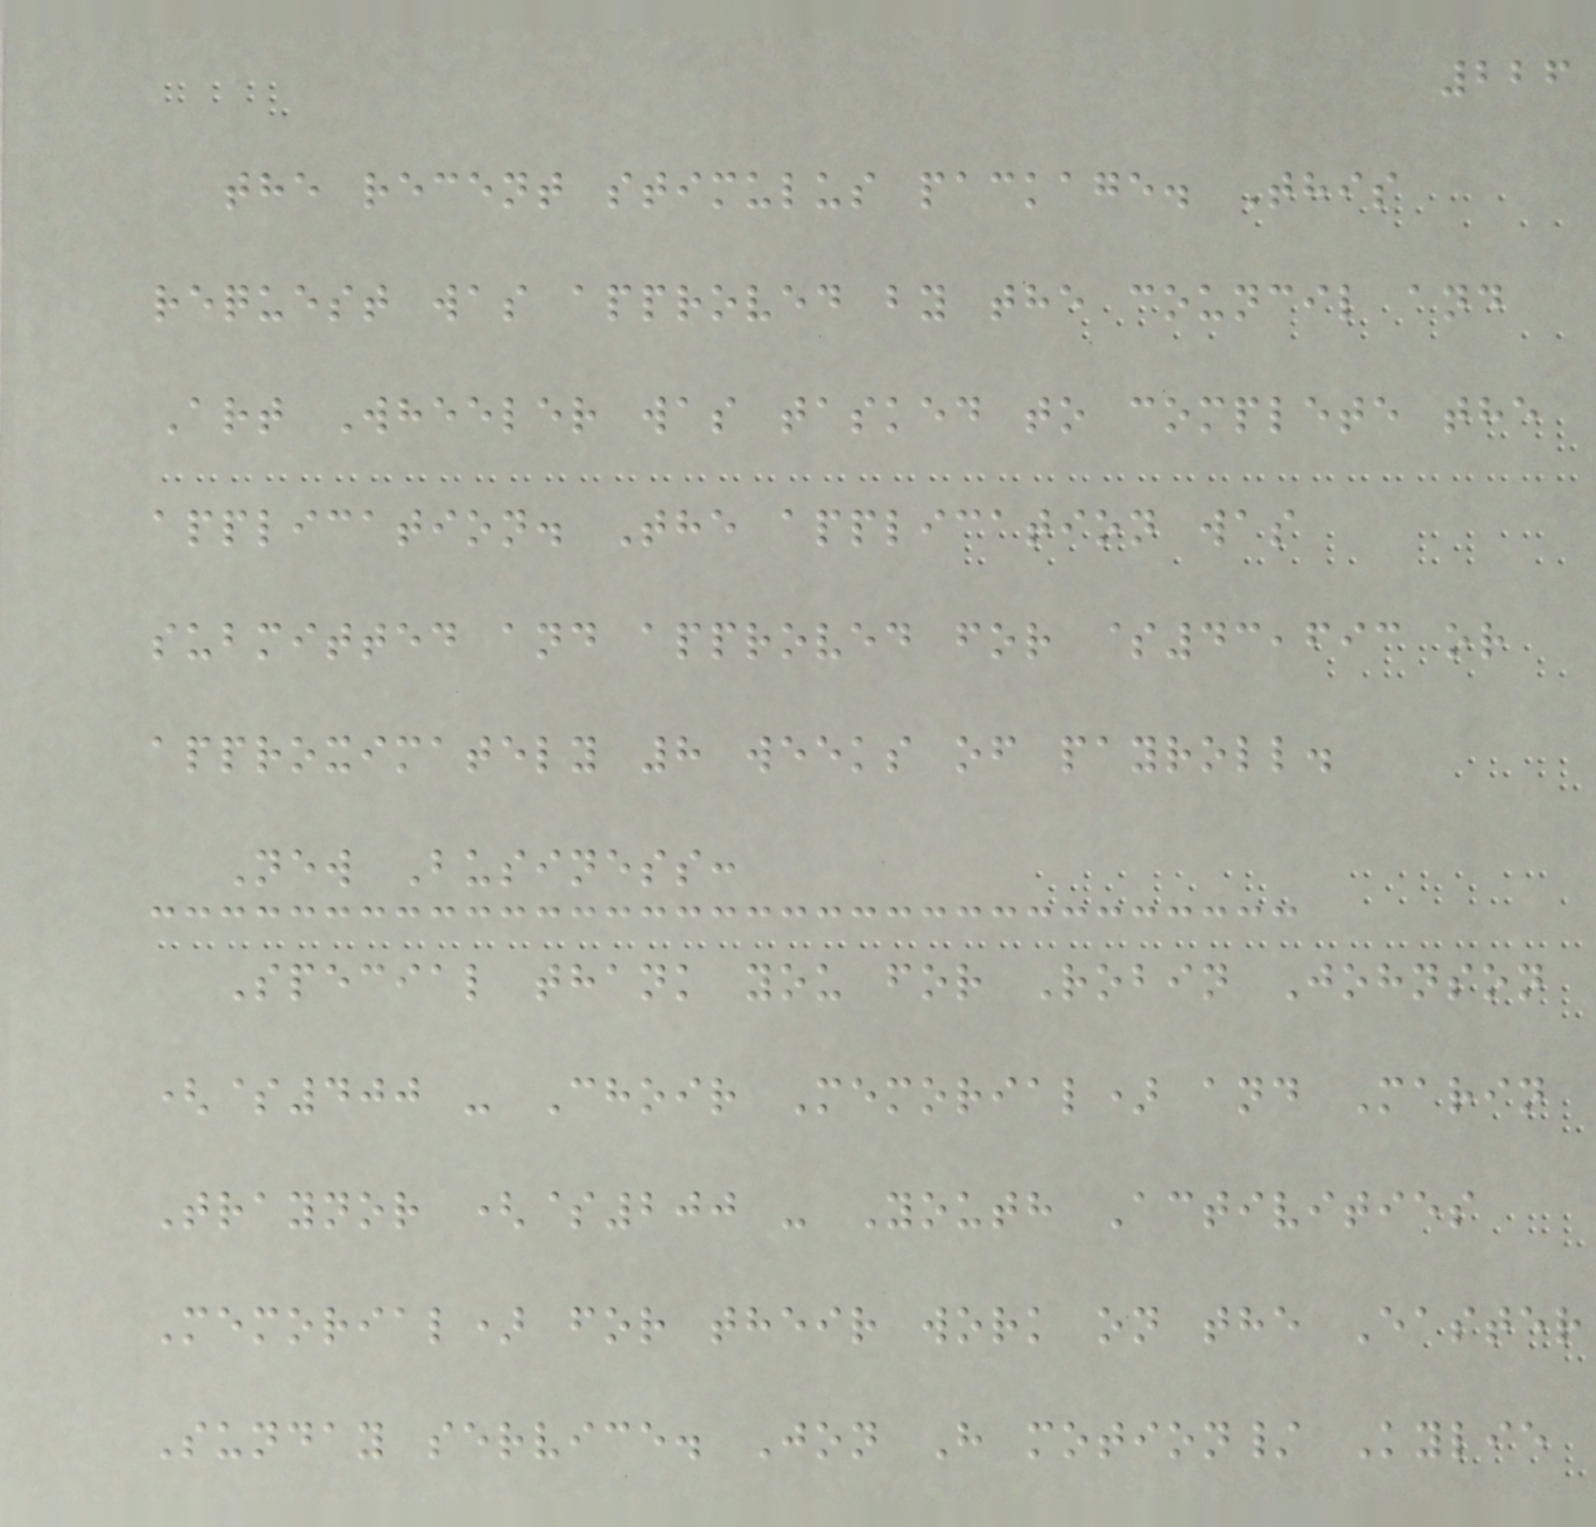226
the recent stimulus package. This
request was approved by the council and
Art Wheeler was tasked to complete the
application. The application was
submitted and approved for $43,693 or
approximately 8 weeks of payroll.
New Business:
Special thank you for Robin Johnson
($400 - Choir Memorial) and Marin
Traynor ($200 - Youth Activities
Memorial) for their work on the Easter
Sunday service. Jon H motion/ Kylie
